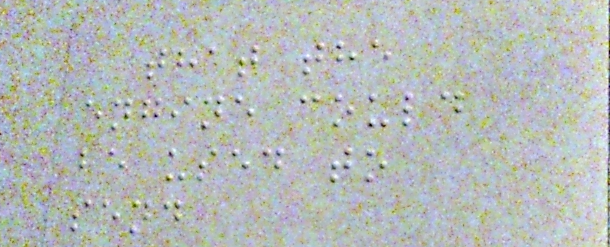that the
engine could
be used to
send
